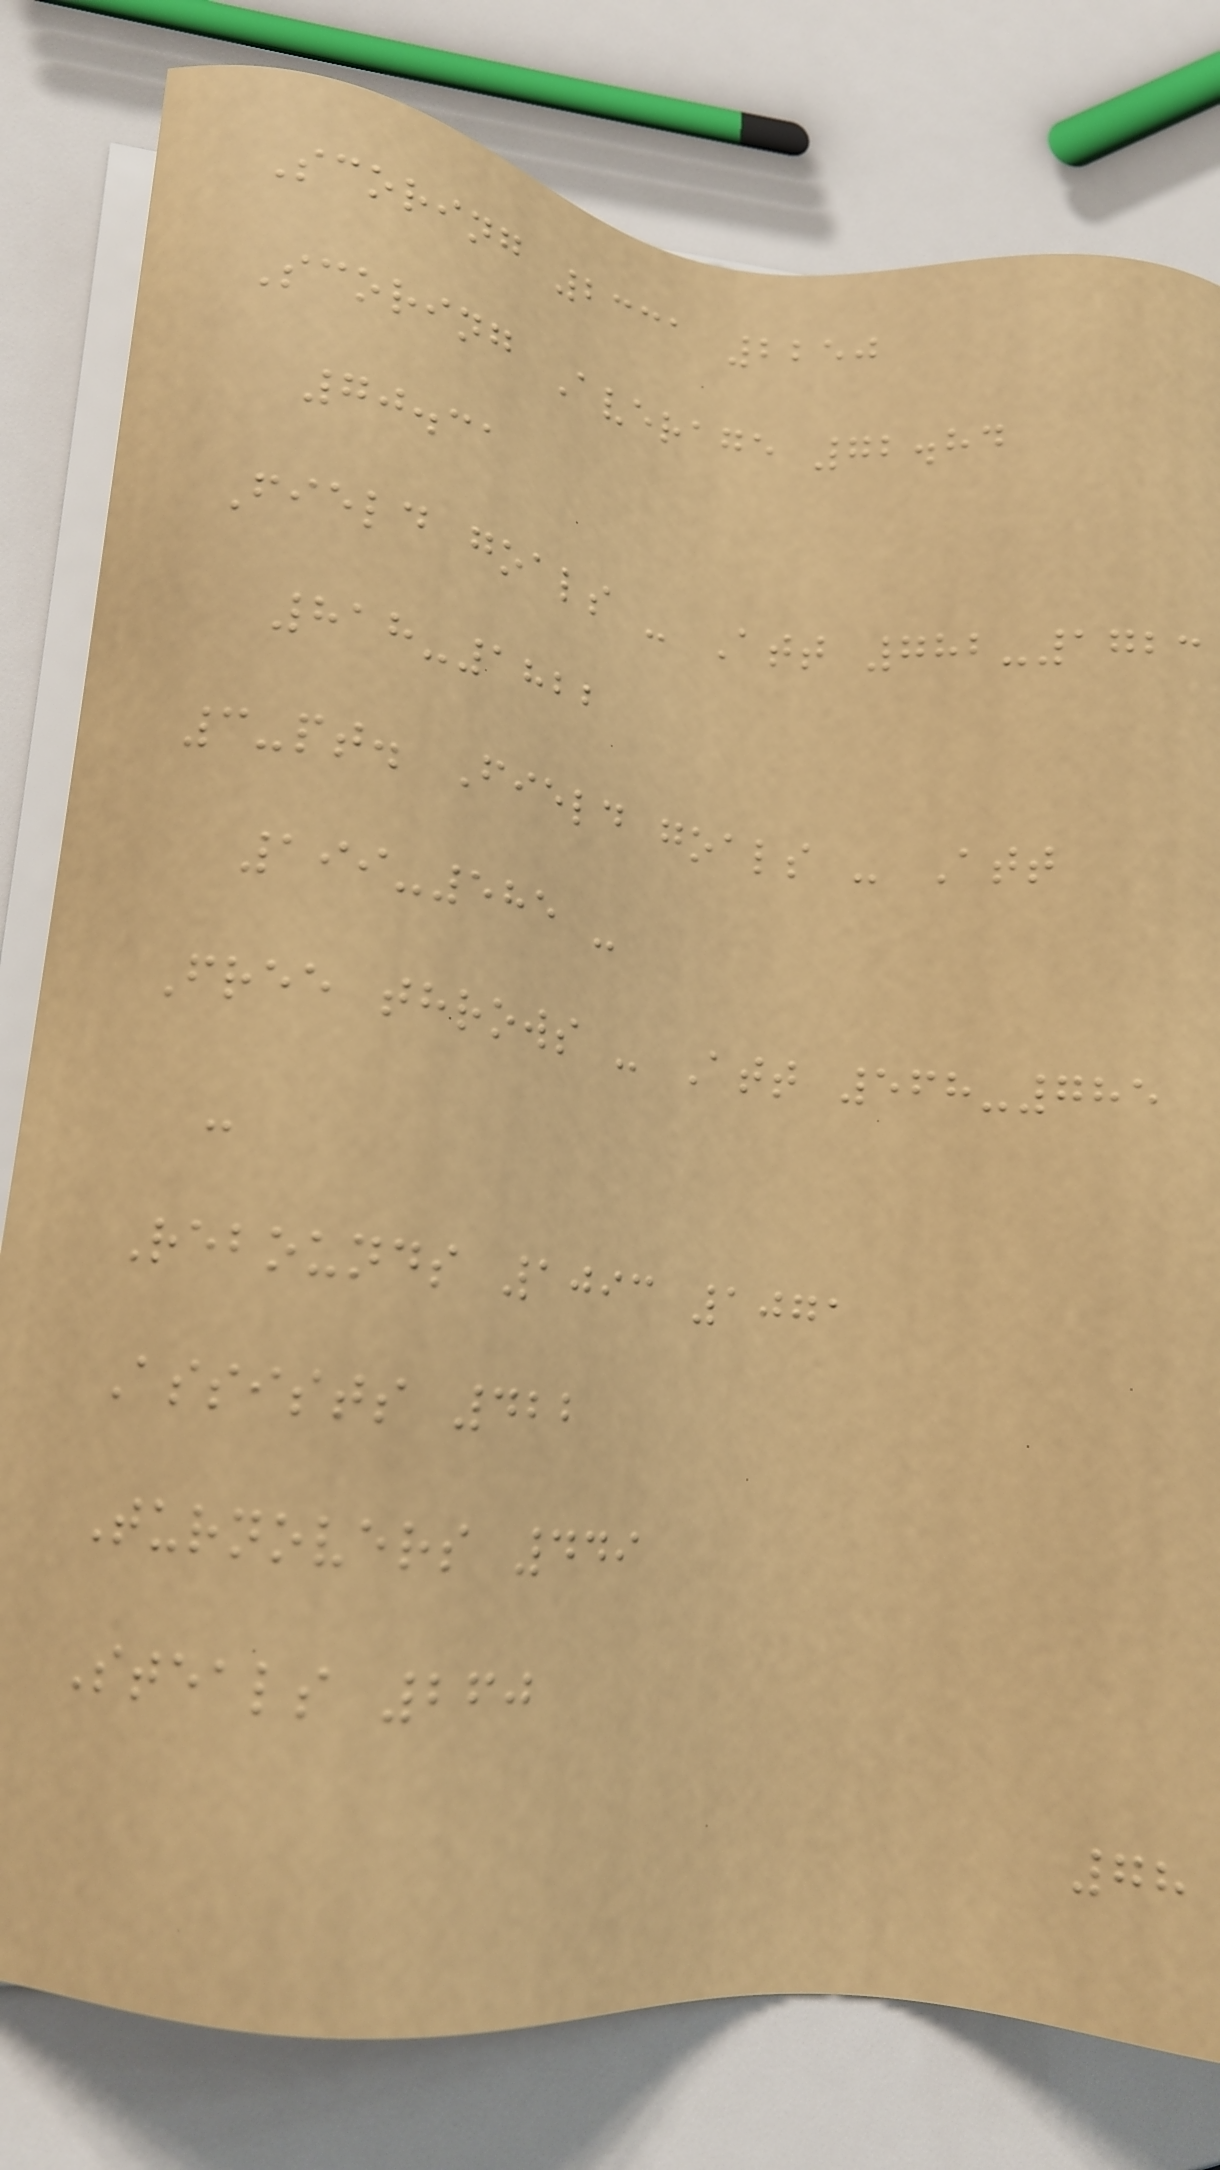Scoring 2331 2250
Scoring Average 72.84
70.31
Field goals - Att 782-1723
818-1822
3-pt. Field goals - Att
199-585 -
Free throws - Att 568-785
-
Rebounds 1093 1071
Assists 422
Turnovers 449
Steals 260
78
